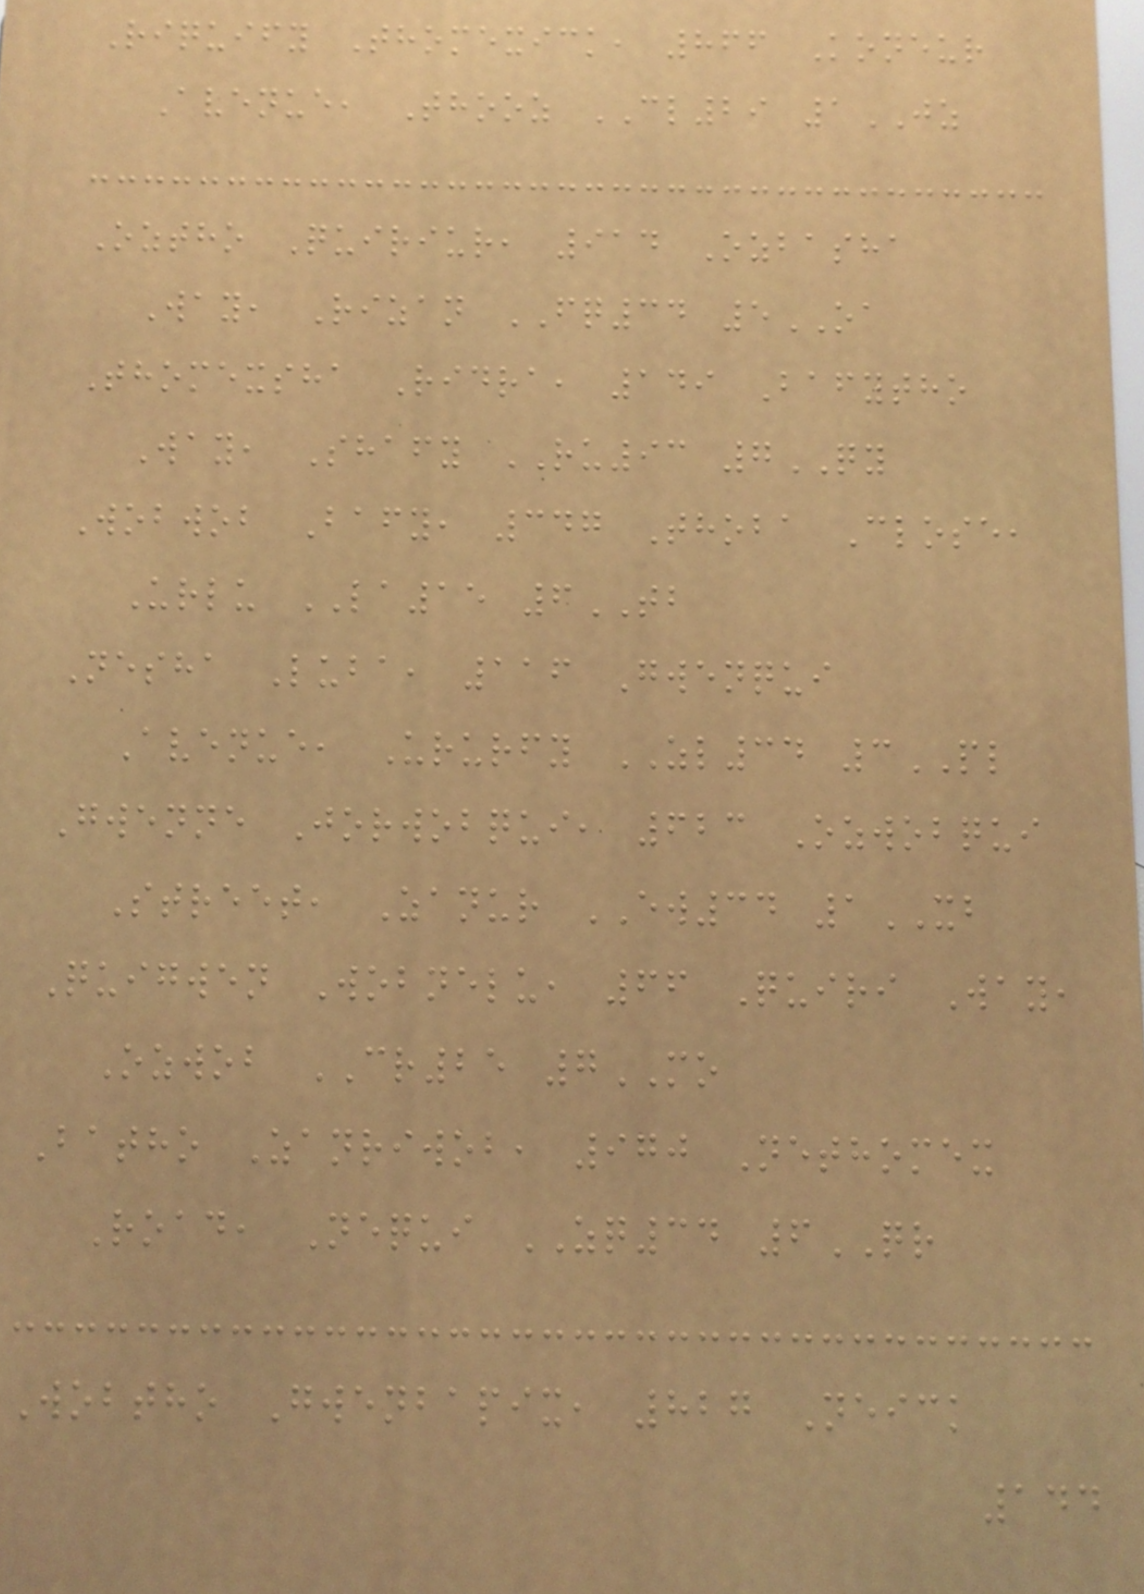Riquify Thomexick, 866 Koneur
Avenue, Thooz CL29 1JZ
Oztho Quiriur, 914 Ozbasha
Way, Rizan FQ34 5OA
Thomexsha Ridra, 149 Bafytho
Way, Shafy RU93 7QY
Wobwob Bafy, 347 Thoba Close,
Urlu LA15 6TB
Nesha Luba, 116 Gwenqui
Avenue, Ururfy ZL34 3PL
Gwenne Jorwobqui, 623 Ozwobqui
Street, Zanur EW34 1XB
Quigwen Wobnelu, 66 Quiri Way,
Ozwob CR25 7MO
Batho Zanriwob, 970 Nethomex
Road, Nequi ZQ34 6QR
Wobtho Gwenbapix, 827 Neick
144
